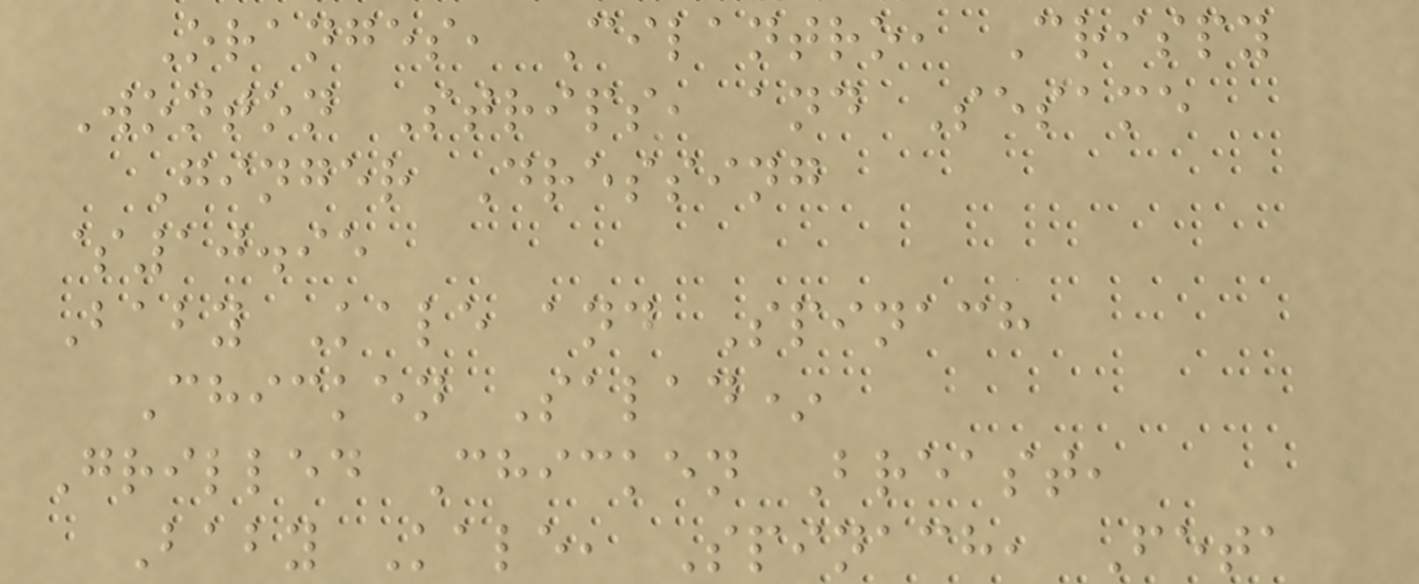Oranges, Cilantro, Crispy
Wonton Strips, and Sesame
Ginger Dressing
$10.95
Baby Kale and Spinach
Chicken Salad*
Grilled Chicken Breast,
Baby Kale, Spinach, Feta
